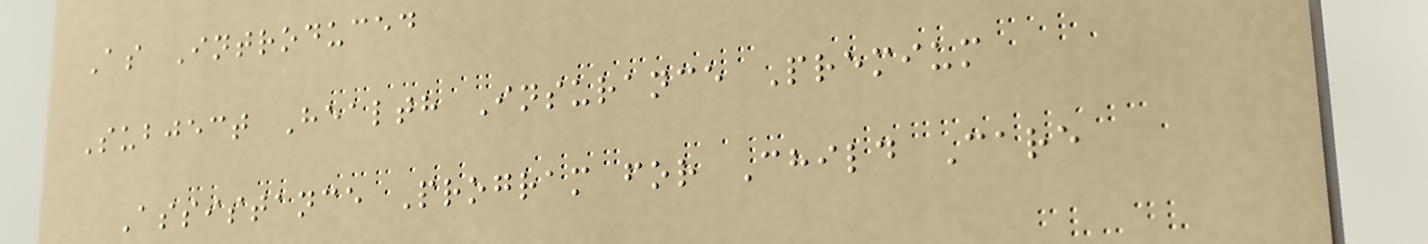As Introduced
Subject Health Insurance Premium
Assistance Program for Child Care
